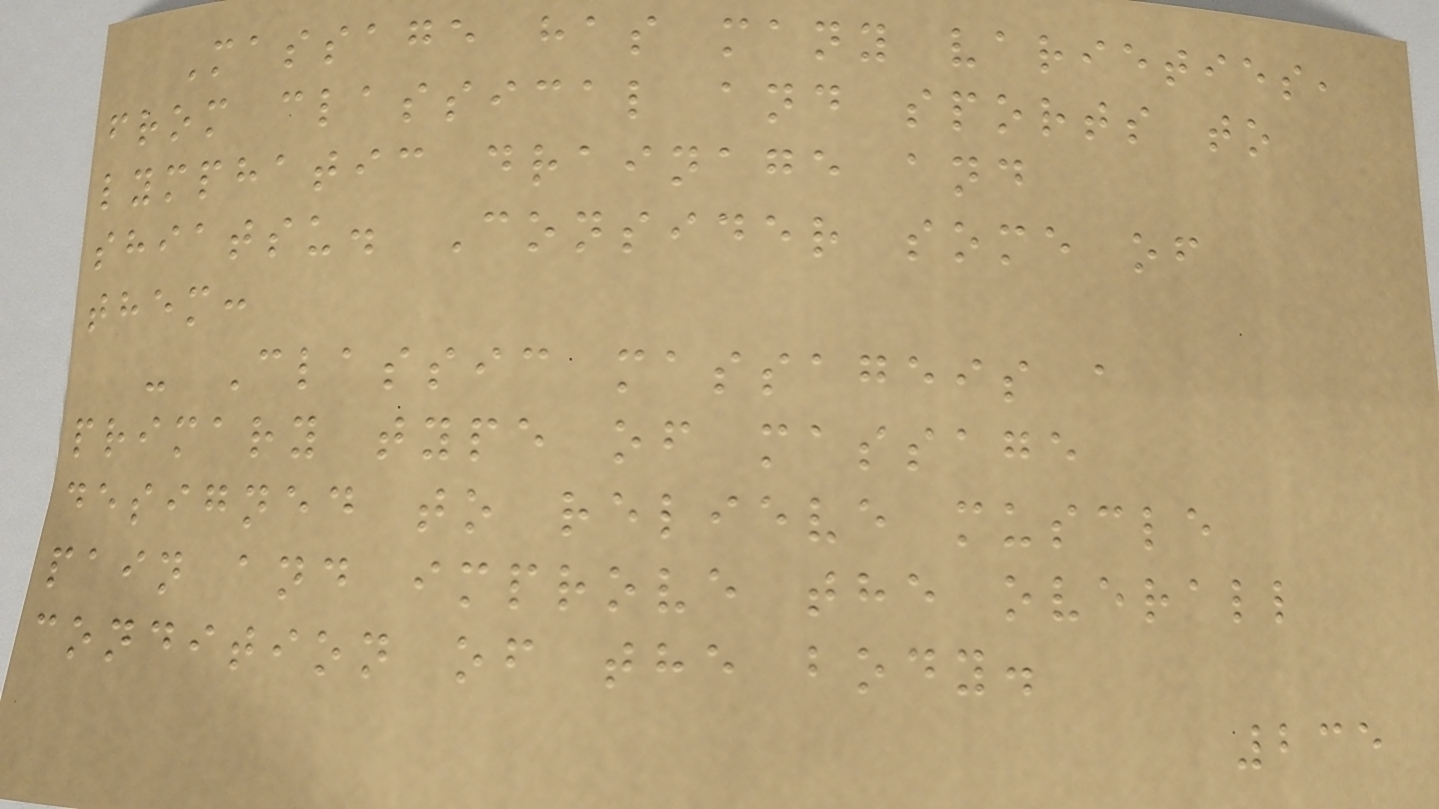Massage has many varieties,
from classical and sports to
lymphatic drainage and
shiatsu. Consider some of
them:
- Classic massageis a
primary type of massage
designed to relieve muscle
pain and improve the overall
condition of the body.
235
